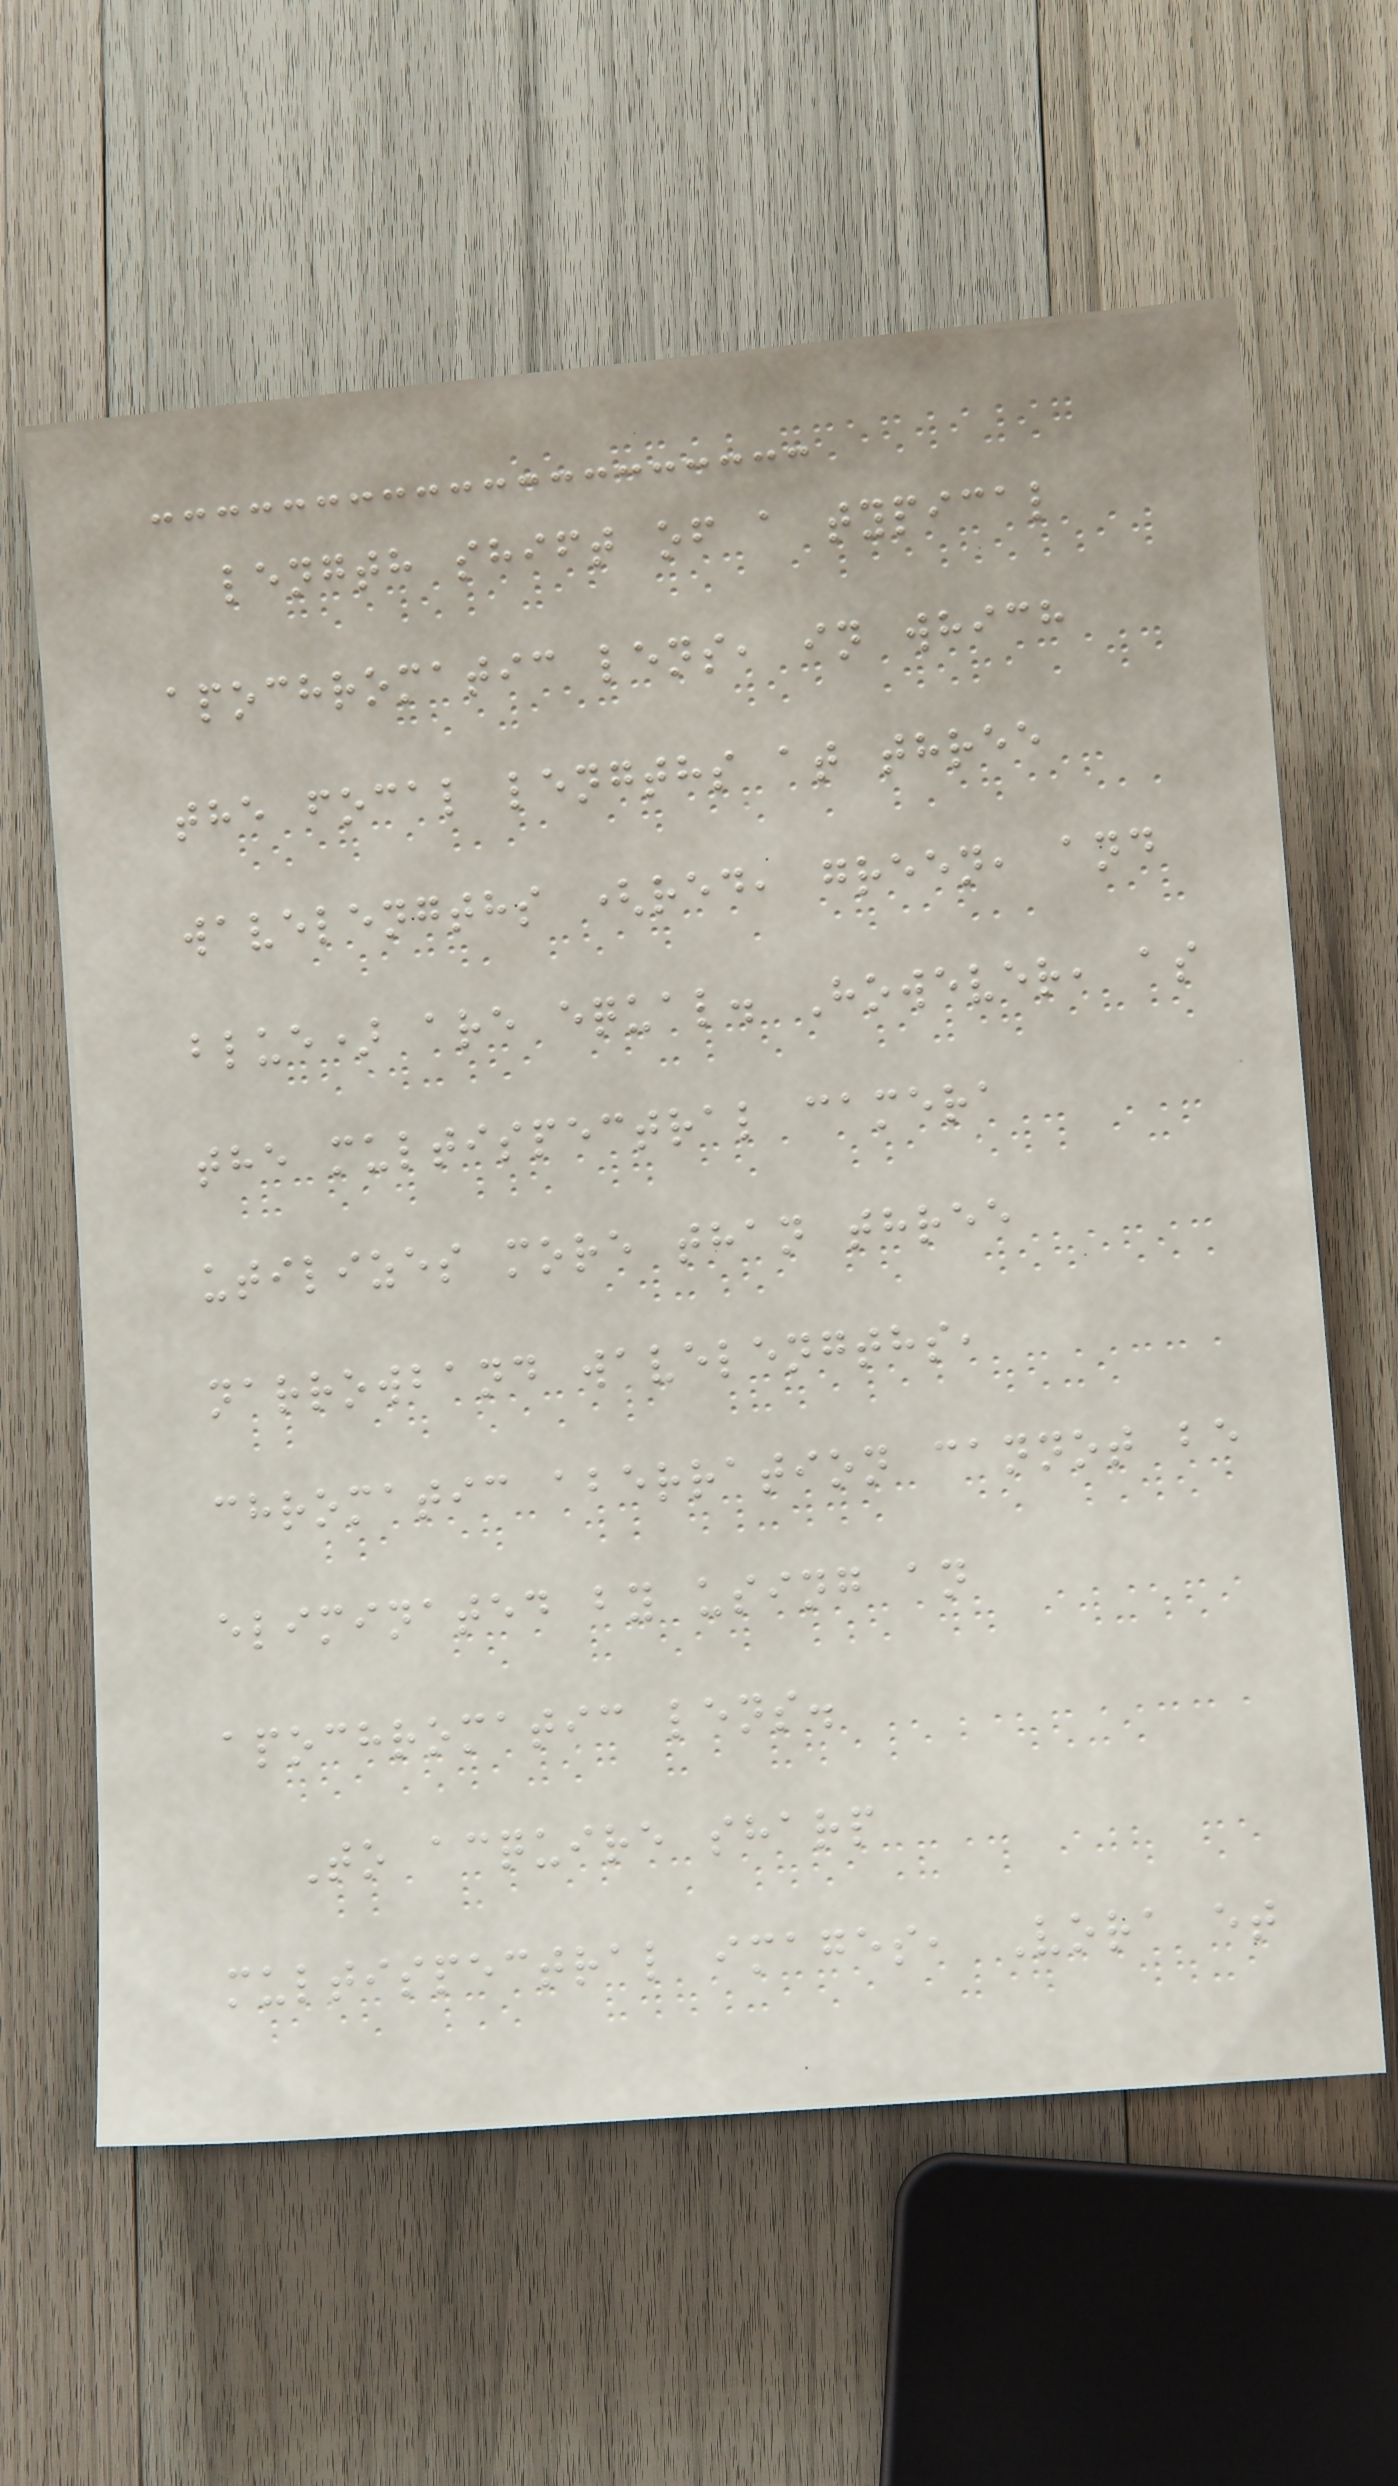length shift of a typical
apochromatic lens, in which
the focal lengths at three
wavelengths (red, green, and
blue) are equal. However, as
the multispectral camera
utilizes more than three
narrowband wavelengths,
chromatic aberration cannot be
eliminated by using an
apochromatic lens.
To acquire sharp
multispectral images, Vora et
